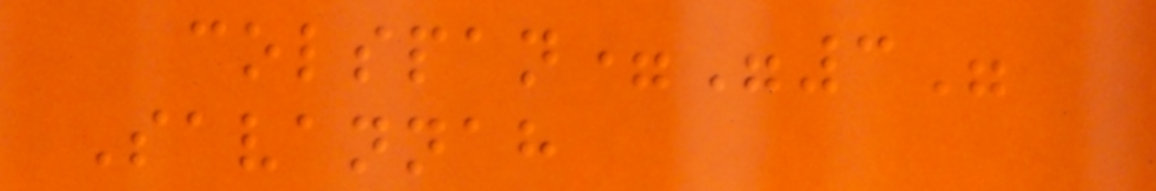colspan="3"
Savannah
